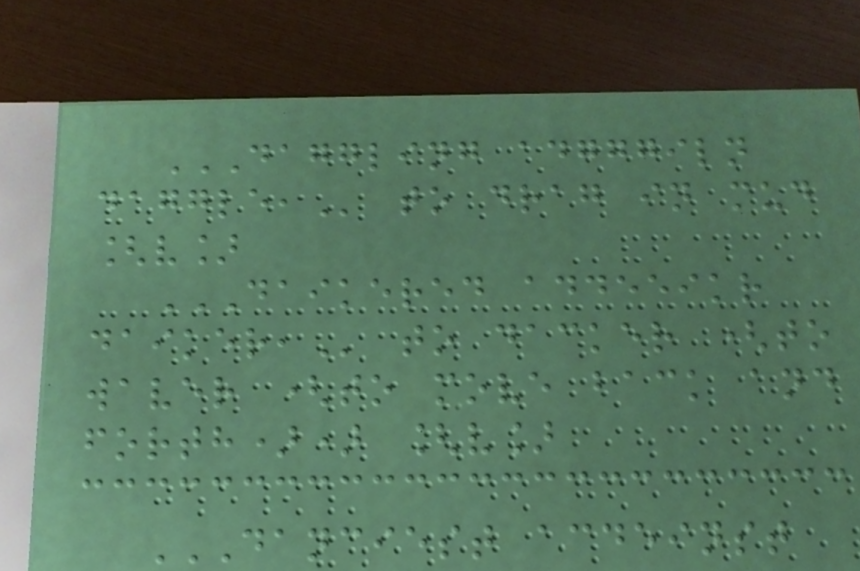DAGGLING ADGGGILN
DAGGLE, to drag in mud
[v]
DAIKERED ADDEEIKR
DAIKER, to dacker (to
waver (to move back and
forth)) [v]
DANCIEST ACDEINST
